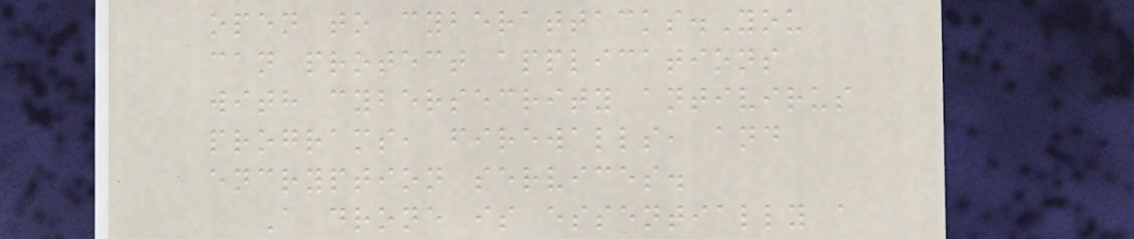open to cyberattacks.You
can protect applications
with cybersecrity antivirus
programs, firewalls, and
encryption services.
A drone is essentially a
